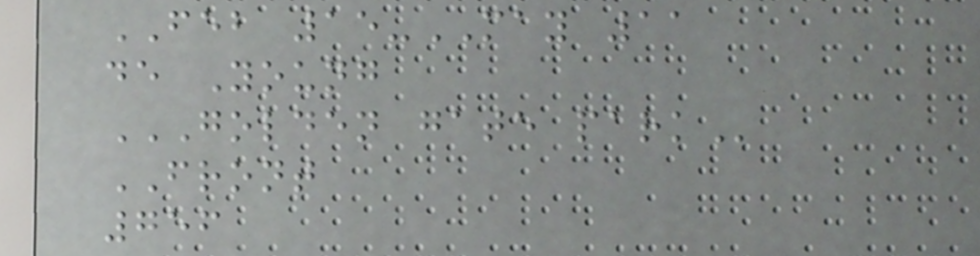FEB 15-MAY 11
de Young
GOLDEN GATE PARK
FRONT
756
